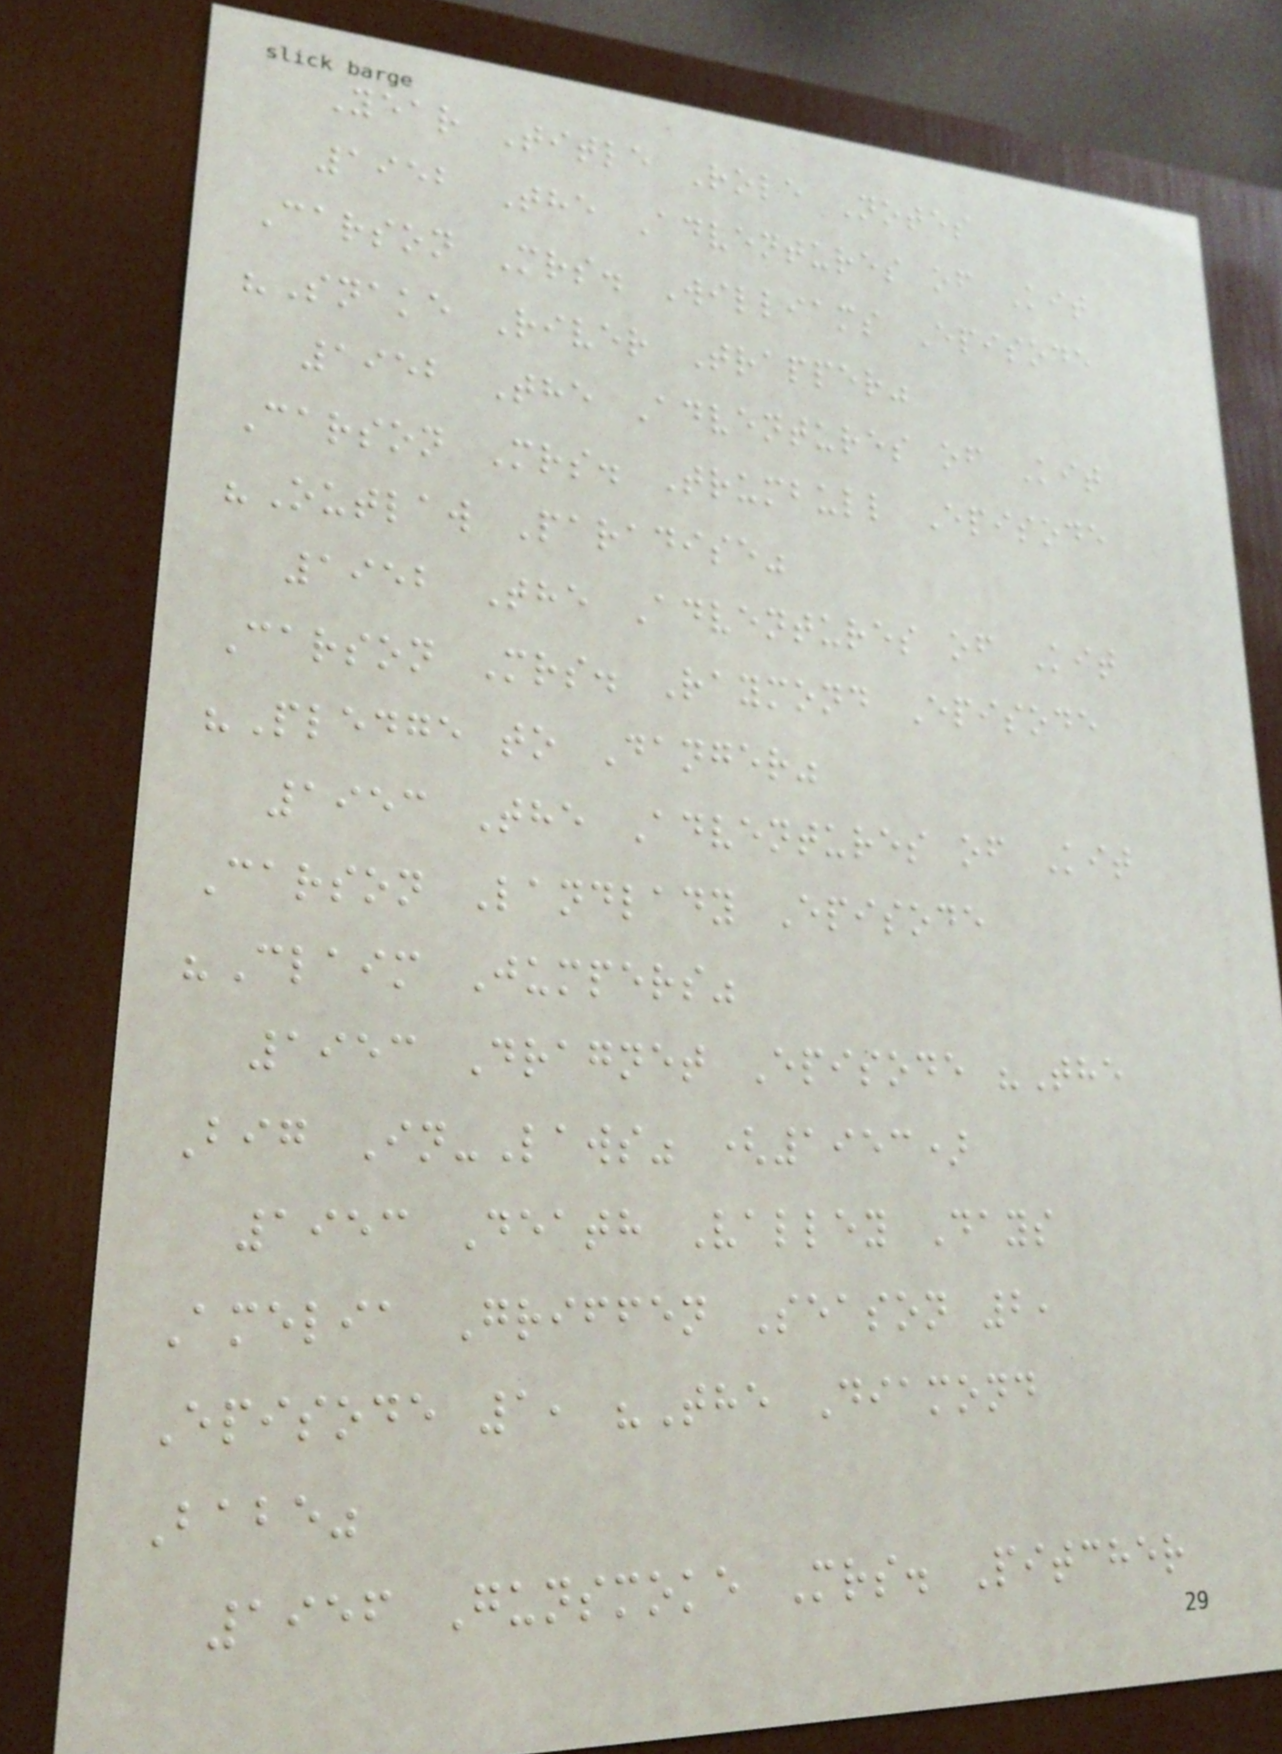Year Title Role Notes
1952 The Adventures of Kit
Carson Mrs. Williams Episode
"Snake River Trapper"
1952 The Adventures of Kit
Carson Mrs. Trumbull Episode
"Outlaw Paradise"
1952 The Adventures of Kit
Carson Mrs. Raymond Episode
"Pledge to Danger"
1953 The Adventures of Kit
Carson Landlady Episode
"Claim Jumpers"
1953 Dragnet Episode "The
Big In-Laws" (1953)
1953 Death Valley Days
Amelia Griffen Season 2,
Episode 1, "The Diamond
Babe"
1956 Gunsmoke Mrs. Pitcher
